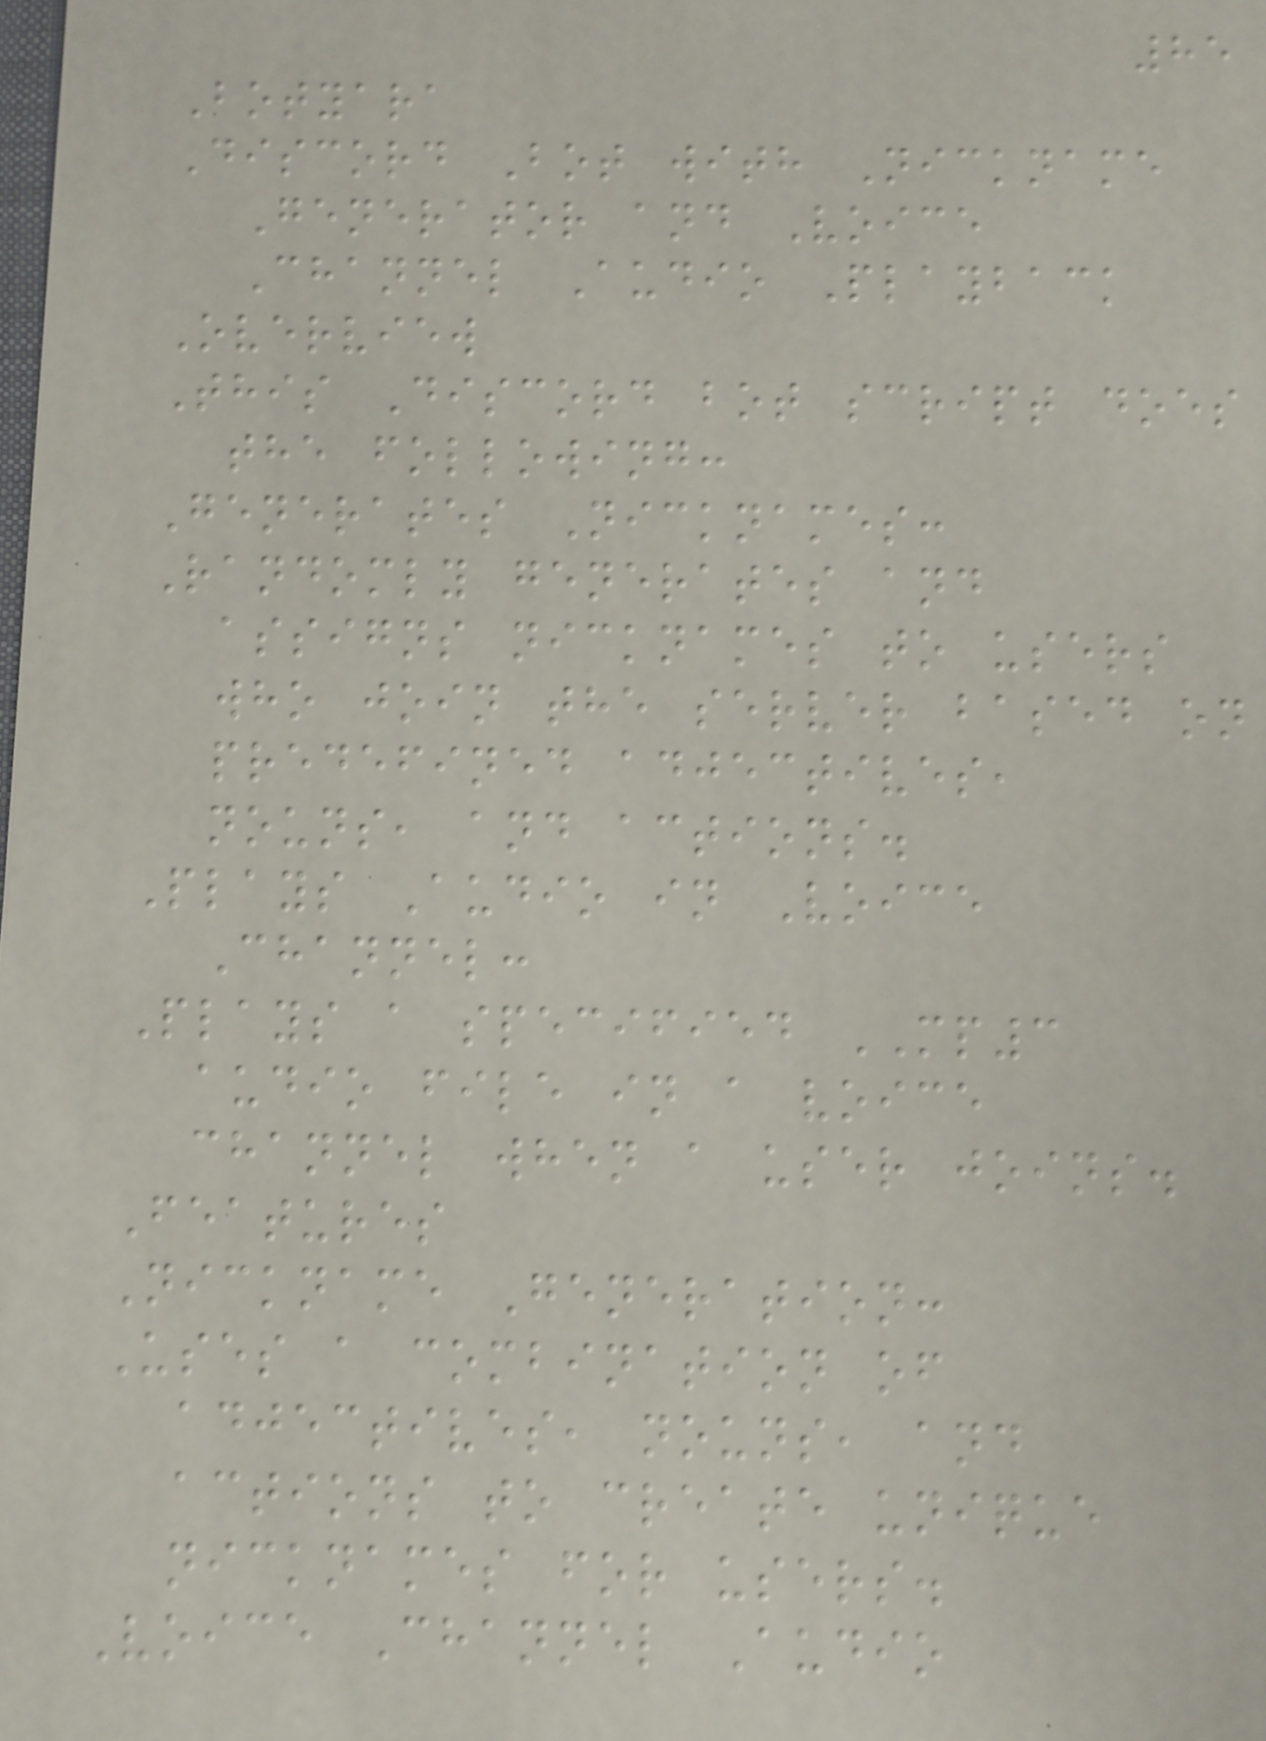85
Botyara
Discord Bot with Nickname
Generator and Voice
Channel Audio Playback
Overview
This Discord bot script does
the following:
Generates Nicknames:
Randomly generates and
assigns nicknames to users
who join the server based on
predefined adjectives,
nouns, and actions.
Plays Audio in Voice
Channel:
Plays a specified MP3
audio file in a voice
channel when a user joins.
Features
Nickname Generation:
Uses a combination of
adjectives, nouns, and
actions to create unique
nicknames for users.
Voice Channel Audio
